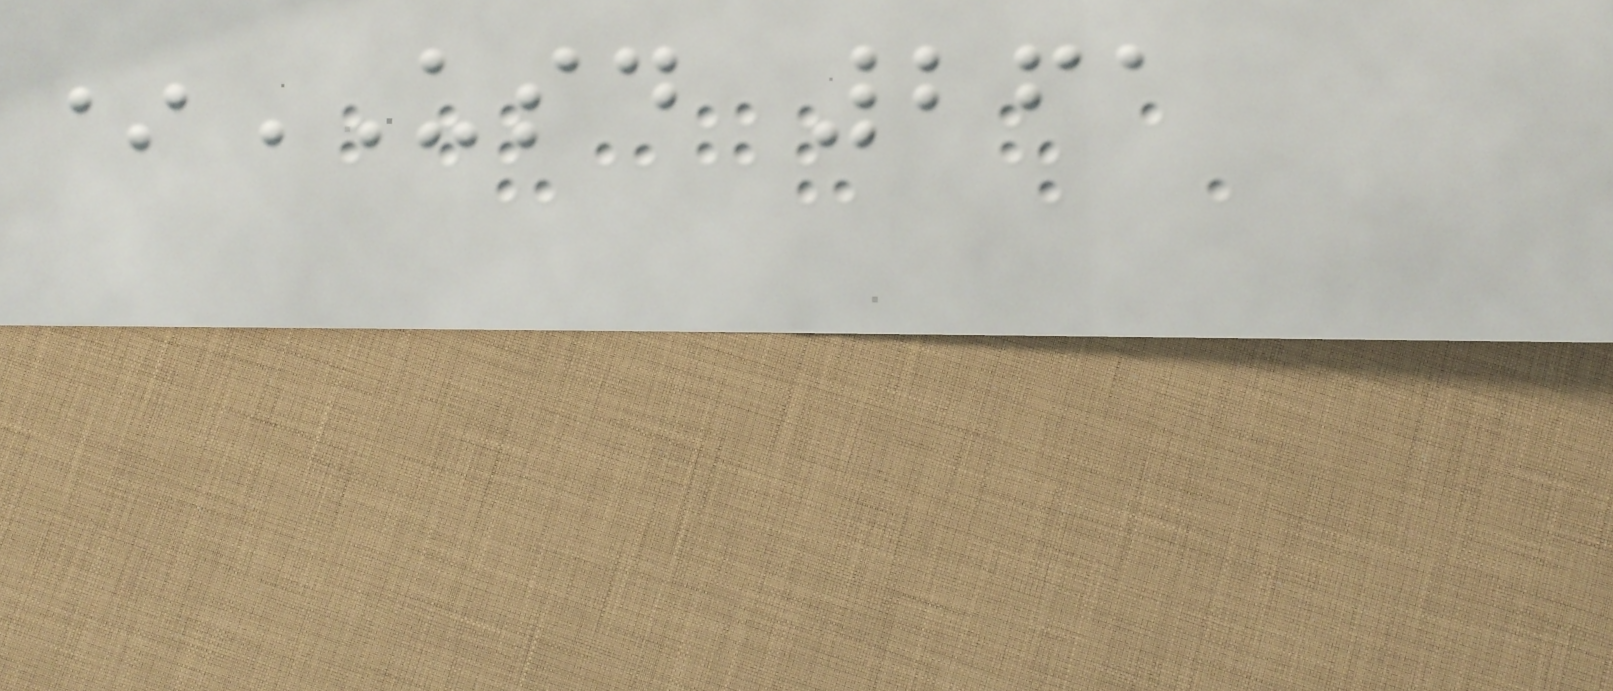*USD 261
